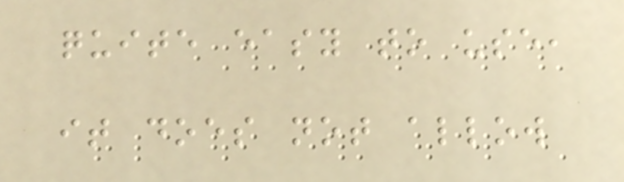quite easy to use,
it does not allow
